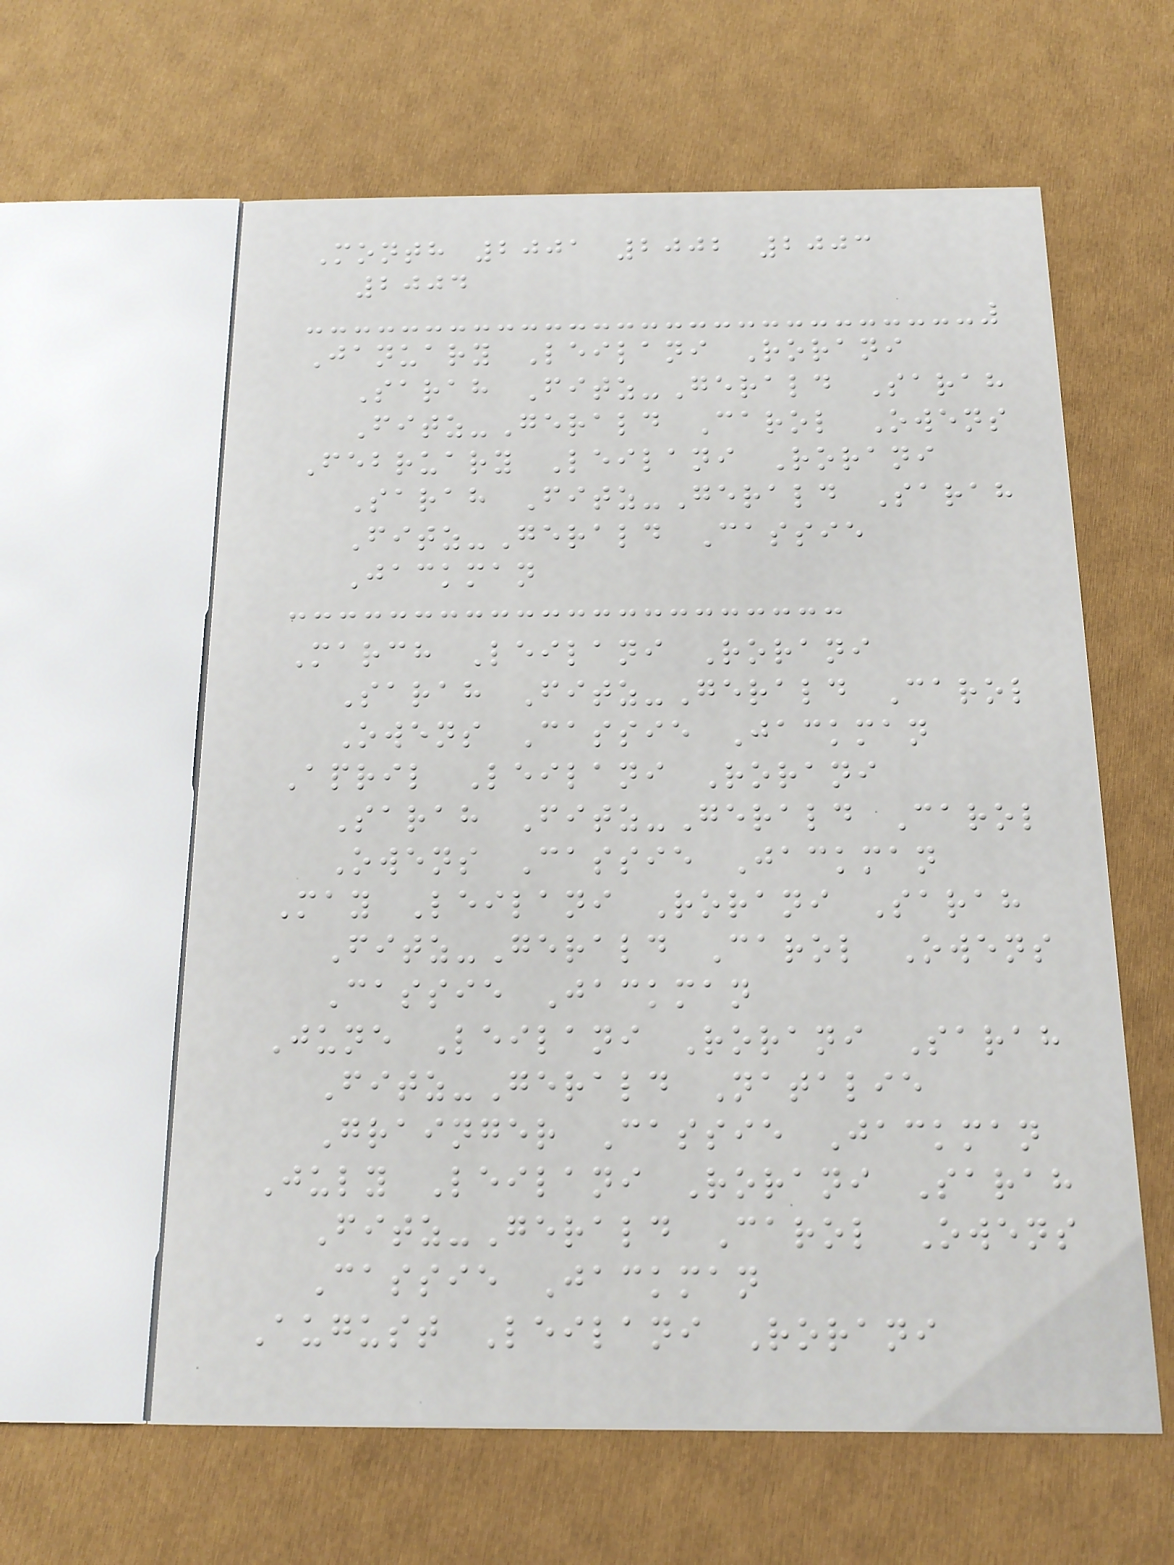Month 2001 2002 2003
2004
January Leilani Rorani
Sarah Fitz-Gerald Sarah
Fitz-Gerald Carol Owens
February Leilani Rorani
Sarah Fitz-Gerald Sarah
Fitz-Gerald Cassie
Jackman
March Leilani Rorani
Sarah Fitz-Gerald Carol
Owens Cassie Jackman
April Leilani Rorani
Sarah Fitz-Gerald Carol
Owens Cassie Jackman
May Leilani Rorani Sarah
Fitz-Gerald Carol Owens
Cassie Jackman
June Leilani Rorani Sarah
Fitz-Gerald Natalie
Grainger Cassie Jackman
July Leilani Rorani Sarah
Fitz-Gerald Carol Owens
Cassie Jackman
August Leilani Rorani
